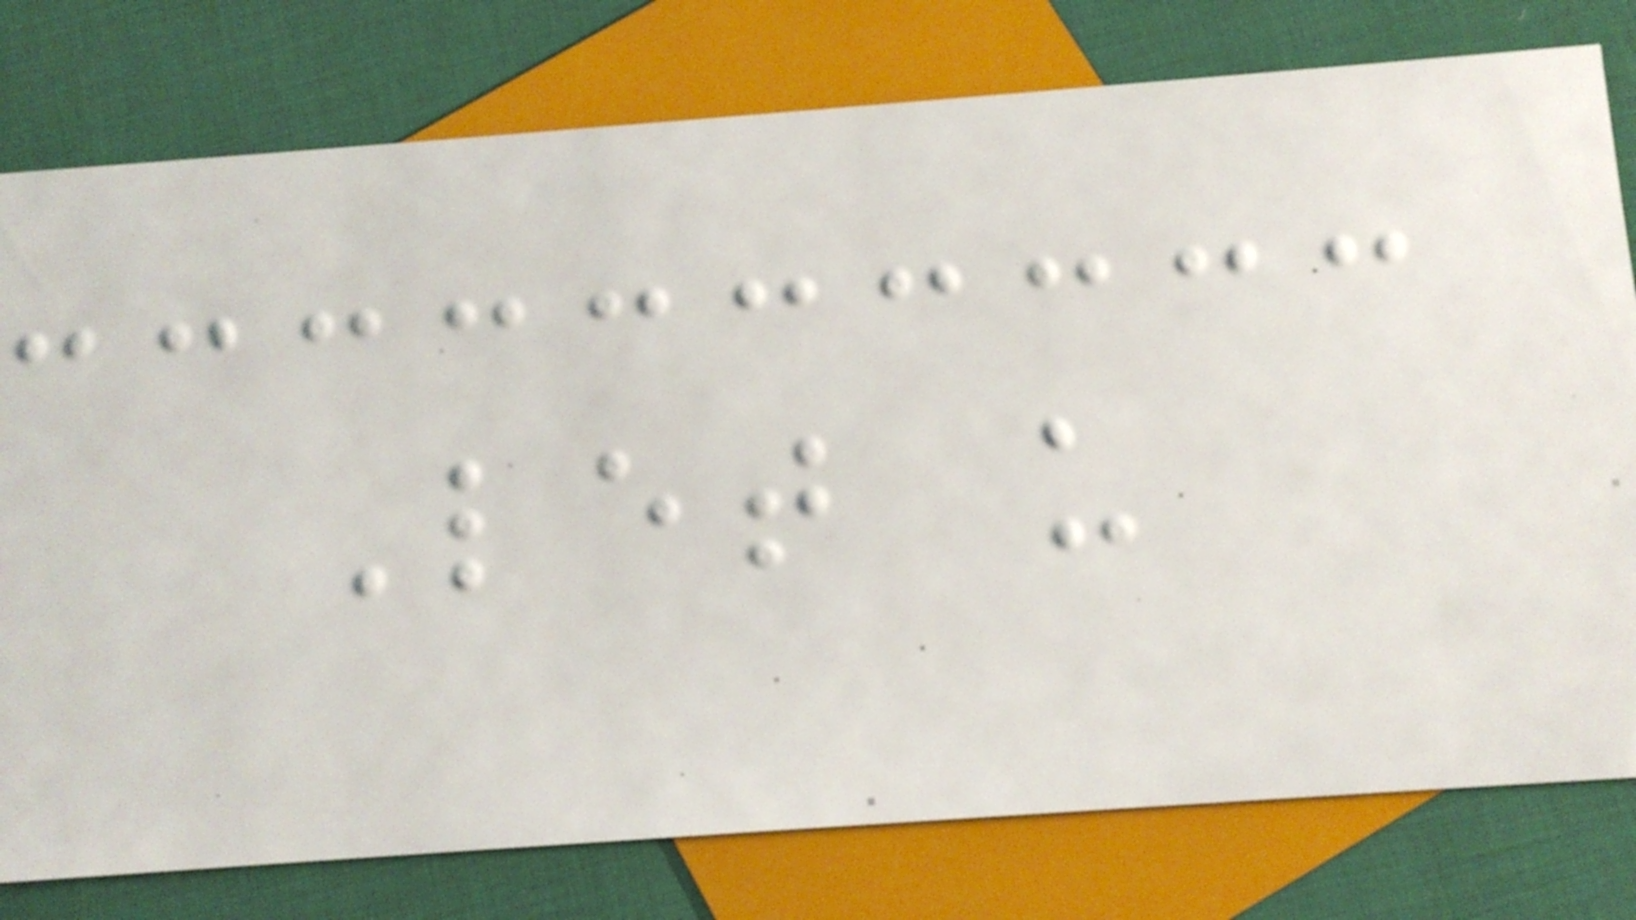Let us
